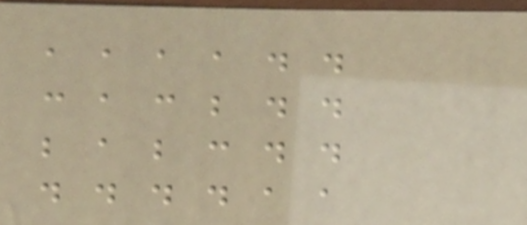a a a a d d
c a c b d d
b a b c d d
d d d d a a
